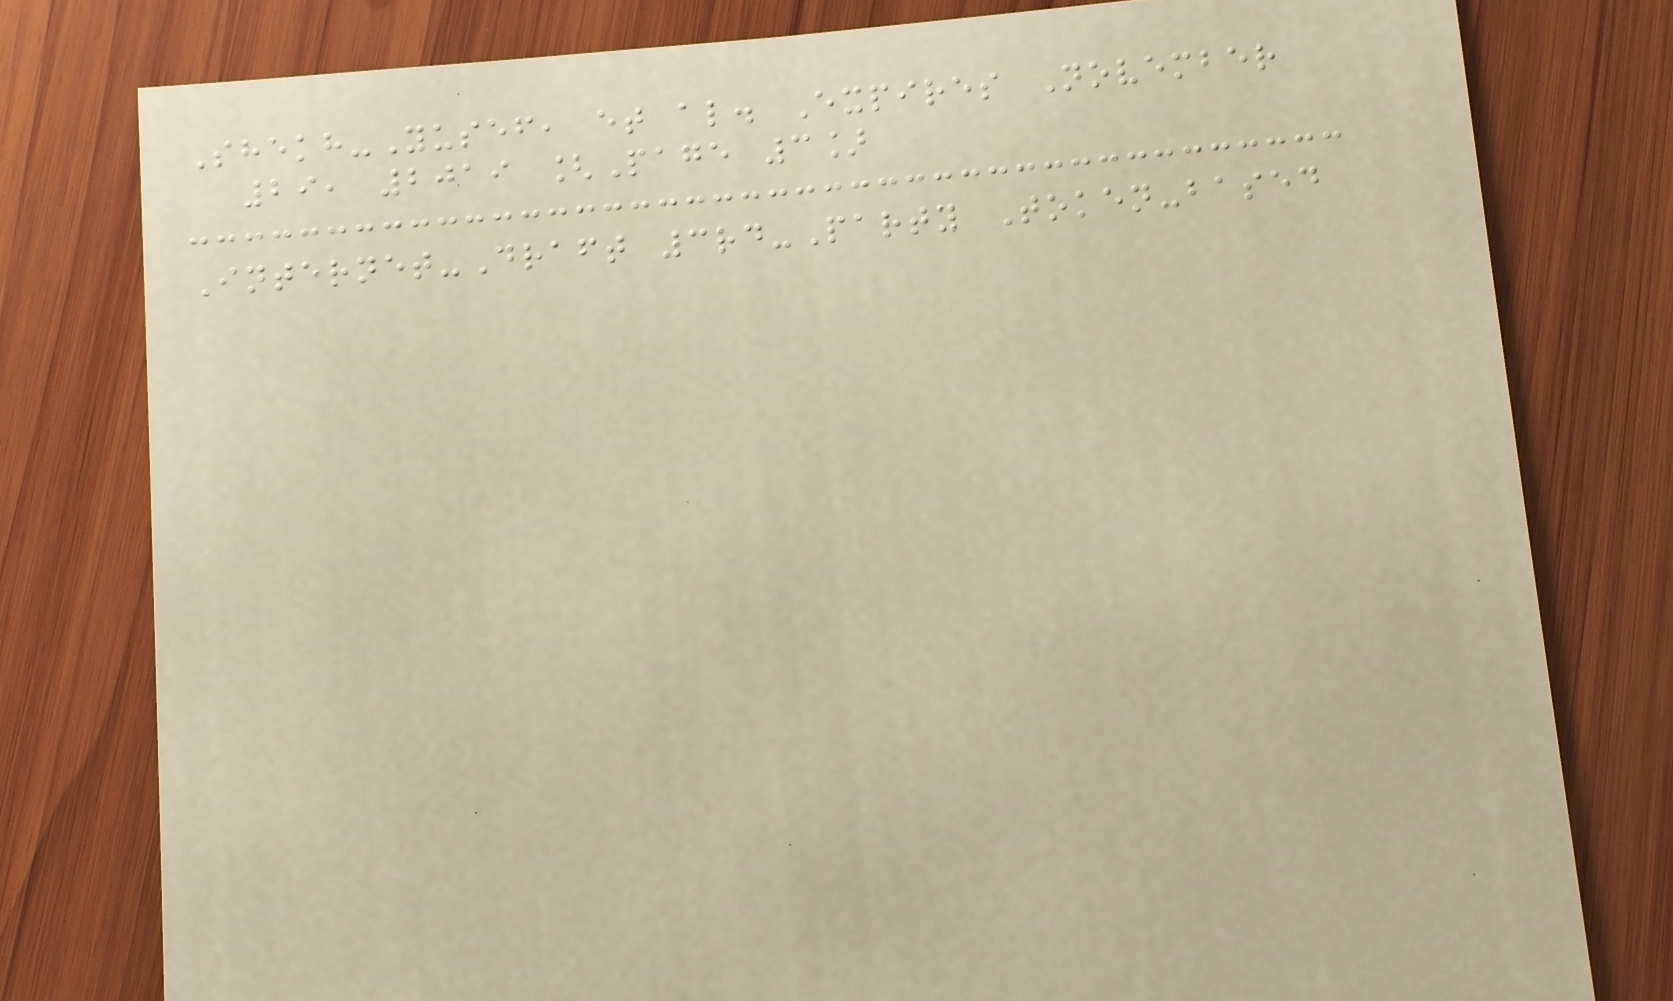Shekh-Yusef, et al. Expires November
29, 2019 [Page 3]
Internet-Draft 3rd-Party Token-based
